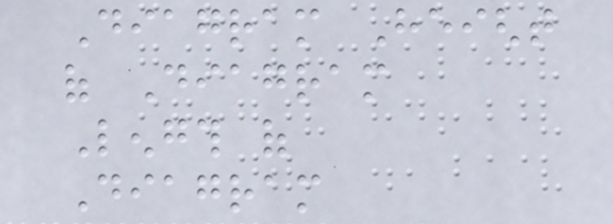Diagram Height
of Diagram
Length of
Diagram
